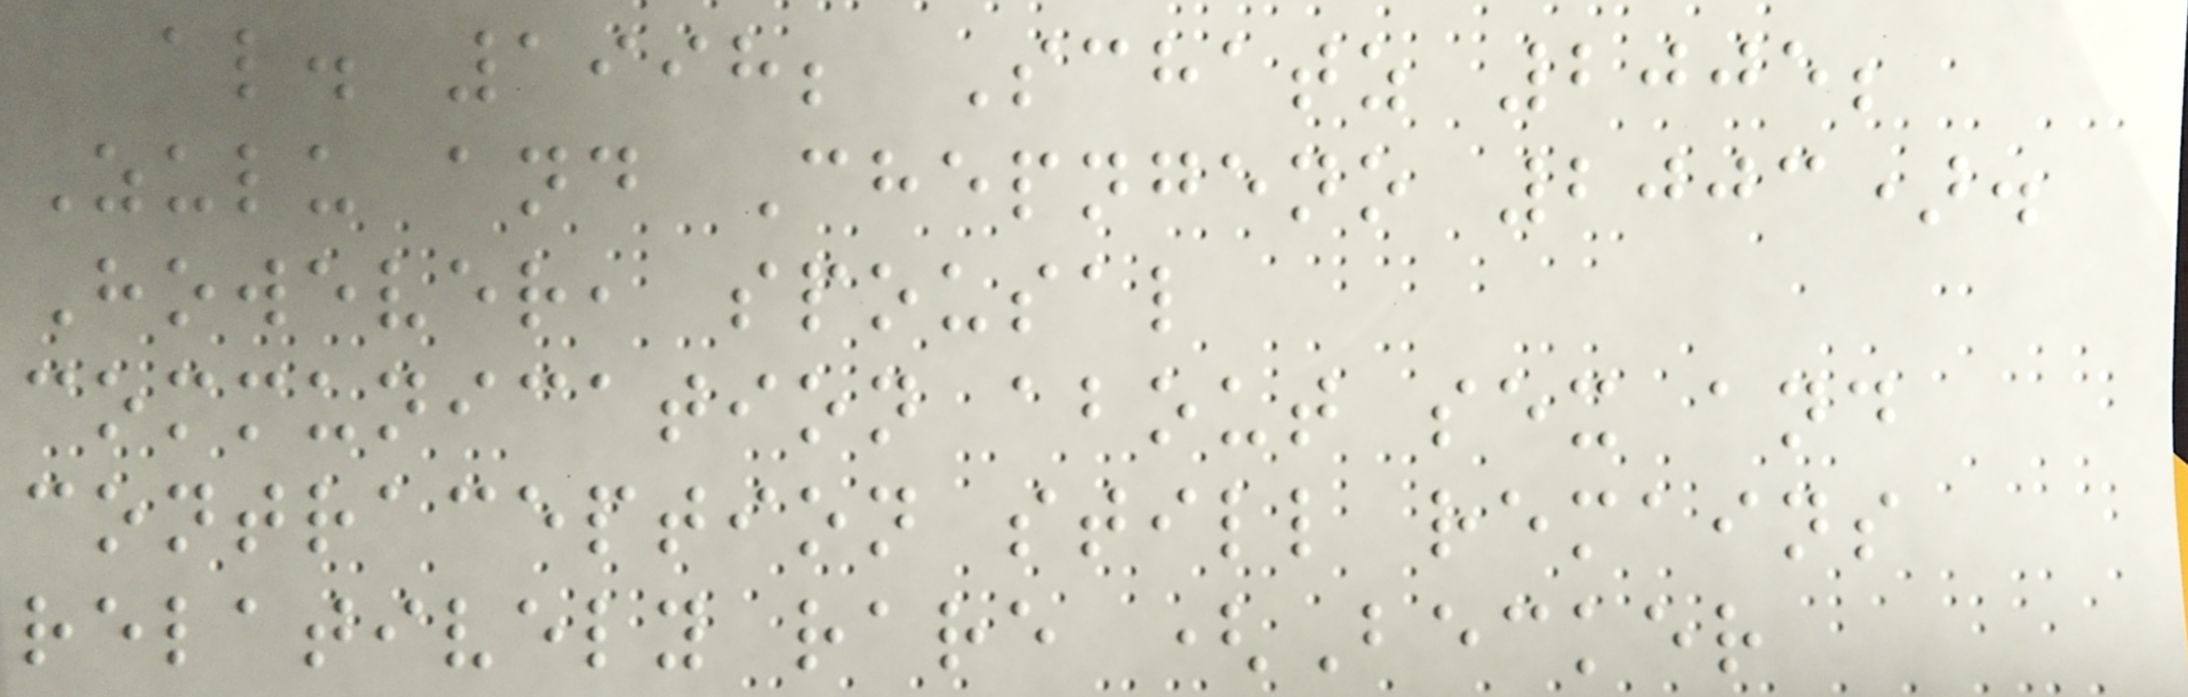al. 1998; Schatz 2005;
Zulu and Chepngeno 2003).
However, spousal
communication about sex and
contraception still remains
relatively rare (Becker
